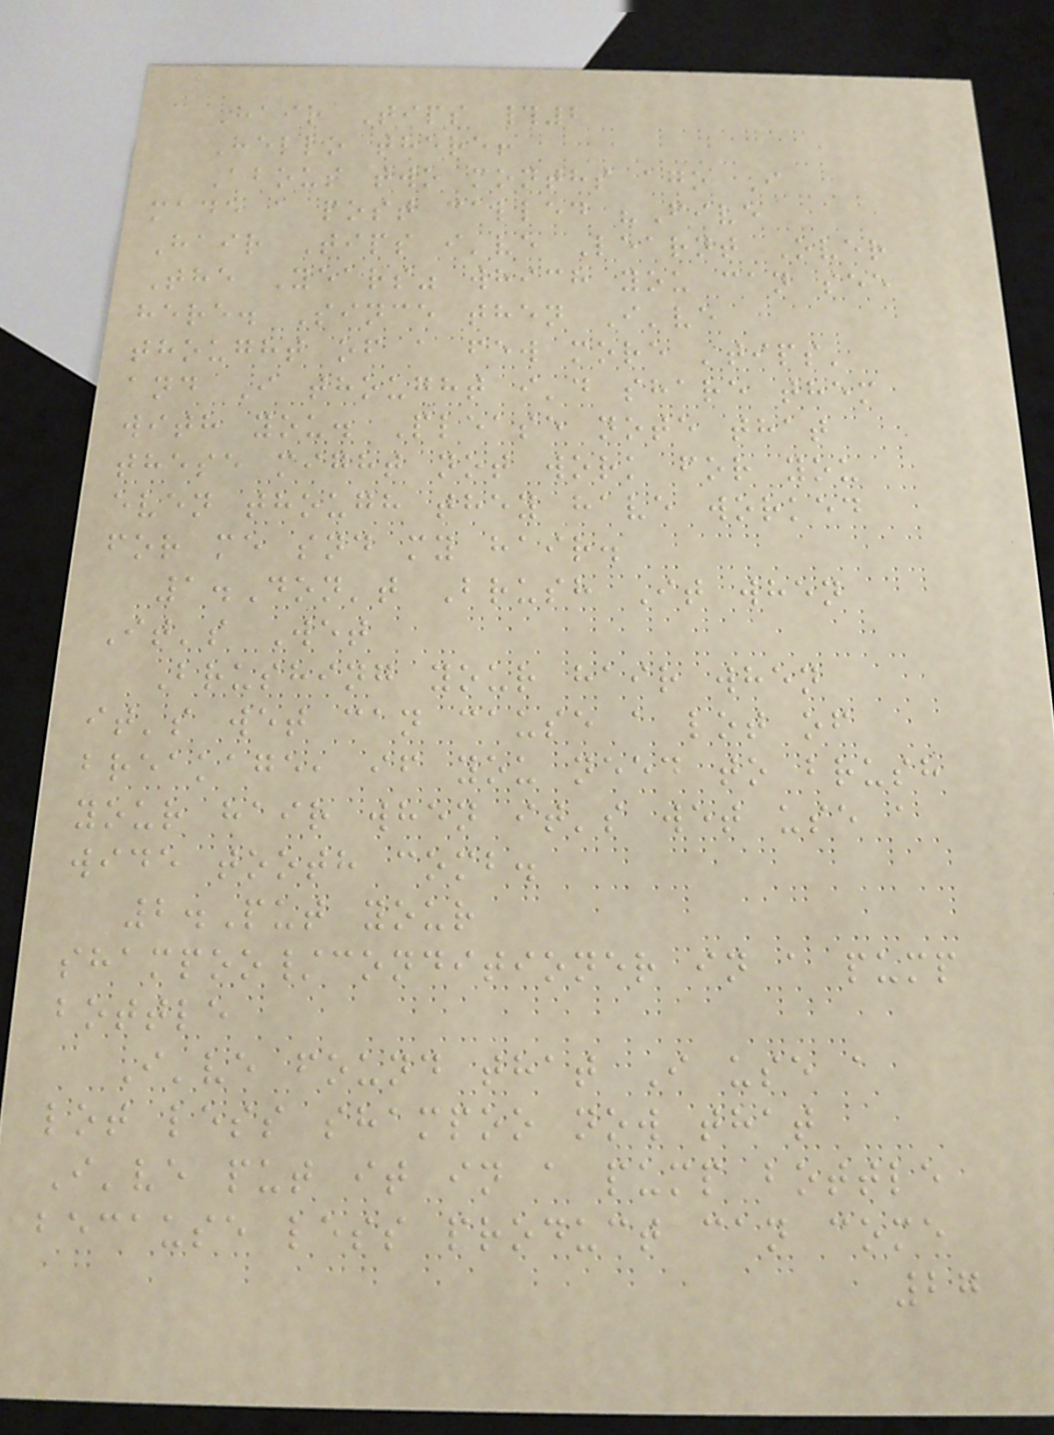Hair Tips #2
Hello there!
About two months ago I
made a post called "Five
Hair Tips i've Learnt Over
The Years" which you can see
here. Since then I've
thought of a few more 'tips'
and I thought i'd share them
with you. Please note that
these might not work for you
even though they have worked
for me snd my hair.
1.Don't Brush It when
It's Wet
Brushing your hair when
it's wet can cause a lot of
breakage, if you need to brush
your hair when it's wet use a
wide tooth comb.
2.Put your
shampoo/conditioner in a pump
bottle
I've found that I use a
lot less shampoo now that
I've put it in a pump bottle
because less product can come
27
